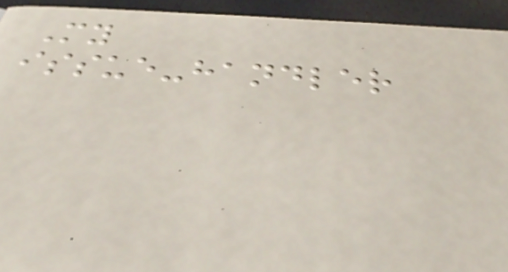My
issue-handler
